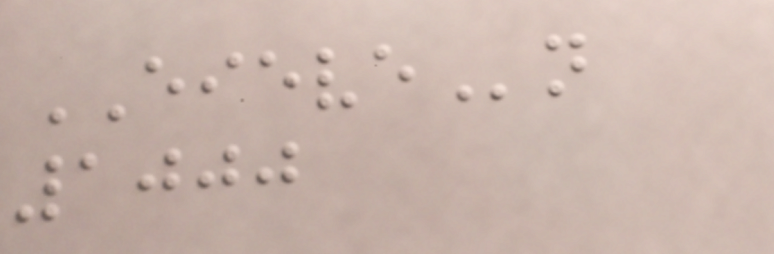EIEVEn
1000
